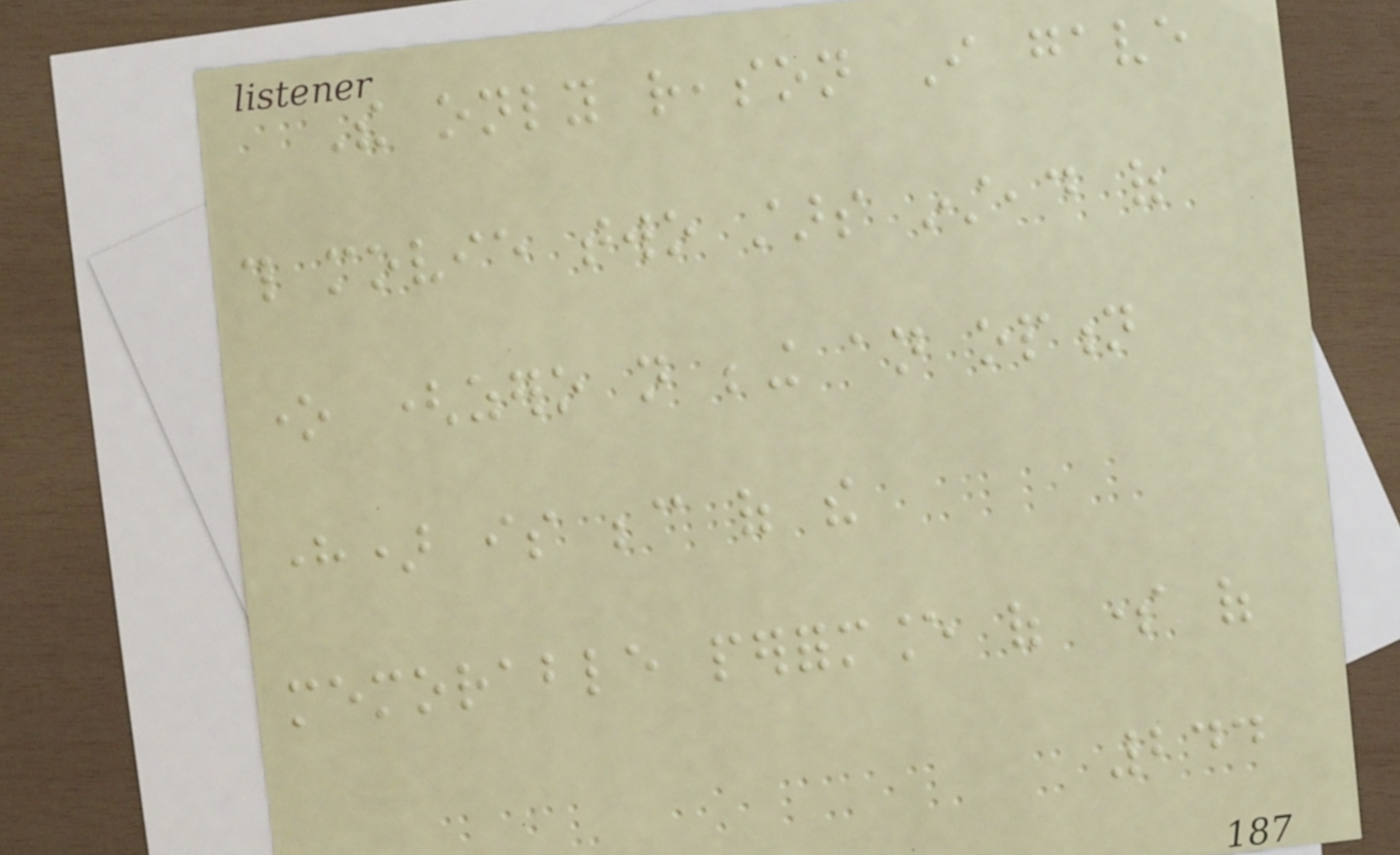The only reason I gave
this movie two stars instead of
one (zero not being an option
here) is because of the
memorable performance of some of
244
